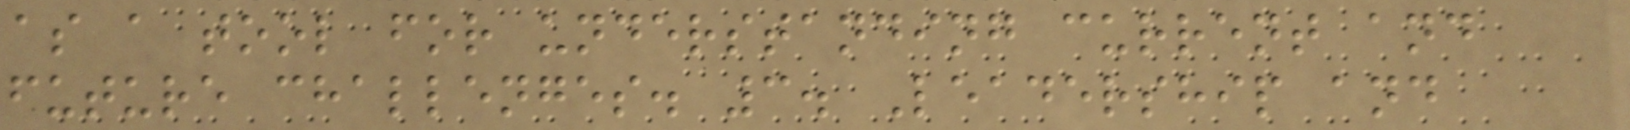as a tool for understanding current and
future challenges. 3. Leadership and
